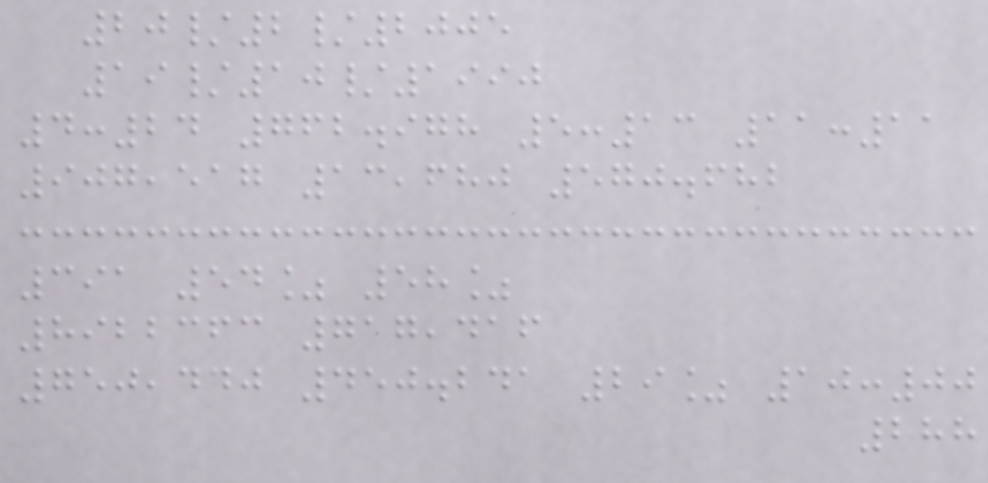20/2/2005
19/10/1990
4:24 762.978 5:13 11:11
907,517 13,680 570.682
391 54% 58%
8922363 717,416
750,440 450.241 29% 10:00
288
